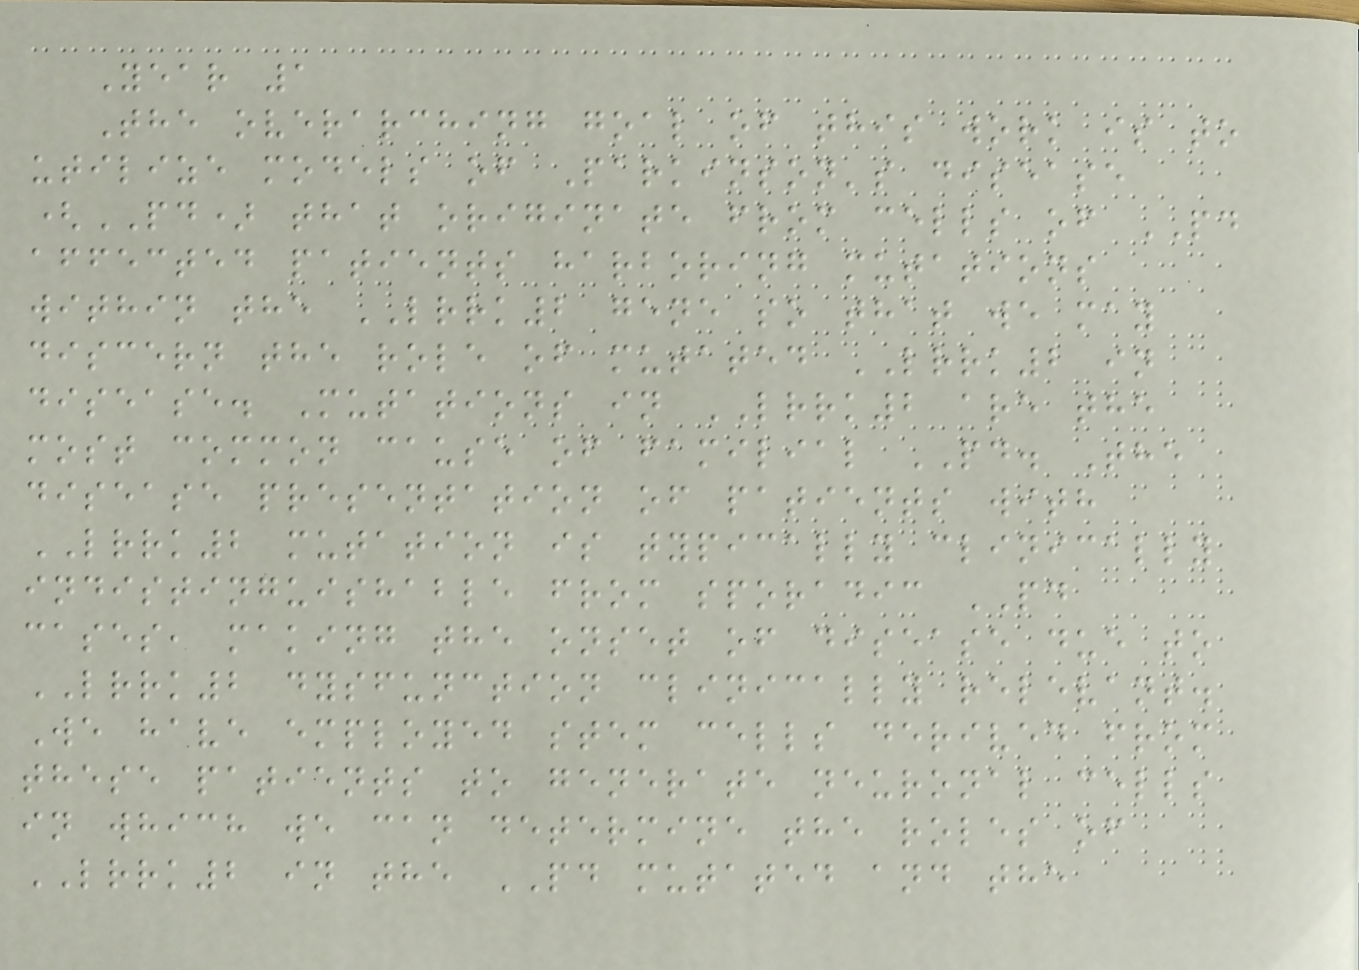Year 1
The overarching goal of this work is to
utilize models of Parkinson's disease
(PD) that originate from cells of PD
affected patients harboring mutations
within the LRRK2 gene so that we may
discern the role of mutated LRRK2 in
disease. Mutations in LRRK2 are the
most common cause of familial PD. The
disease presentation of patients with
LRRK2 mutation is typically clinically
indistinguishable from sporadic PD
cases, making the onset of disease due to
LRRK2 dysfunction clinically relevant.
We have employed stem cells derived from
these patients to generate neuronal cells
in which we can determine the roles of
LRRK2 in the PD mutated and the
